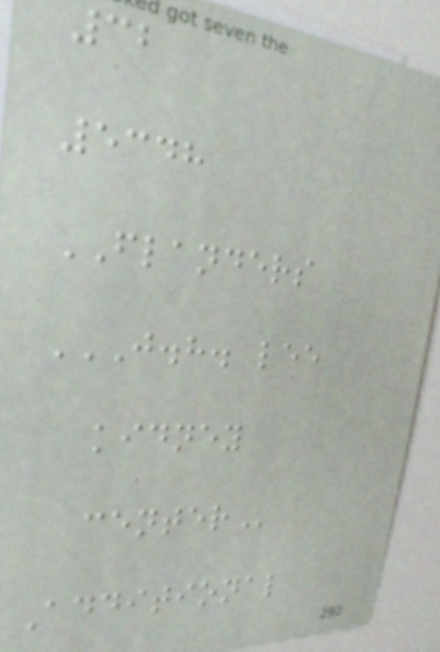32
5348
FLANDERS
J.H. LEE
KIDNEY
CENTER
Additional
